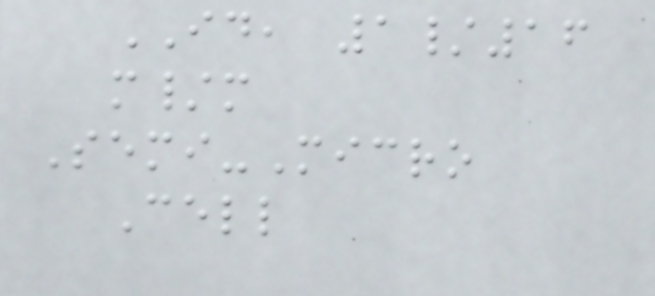ID, 1/16
m/m
Semi-Micro
Cell
